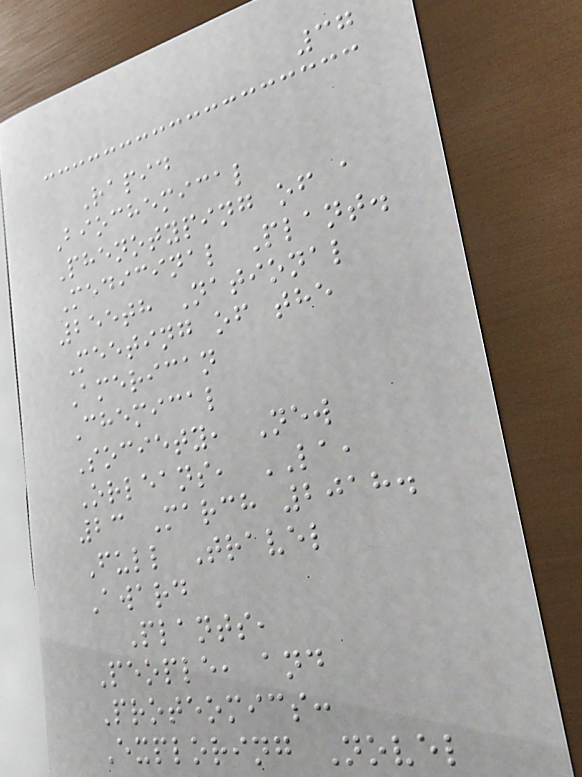37
Rapid
Biochemical
Phenotyping of a
Medicinal Plant.
255th National
Meeting of the
American
Chemical
Society, New
Orleans, LA,
23 March 2018.
Full Travel
Award
Plants,
People, and
Proteomics:
Exploring Novel
